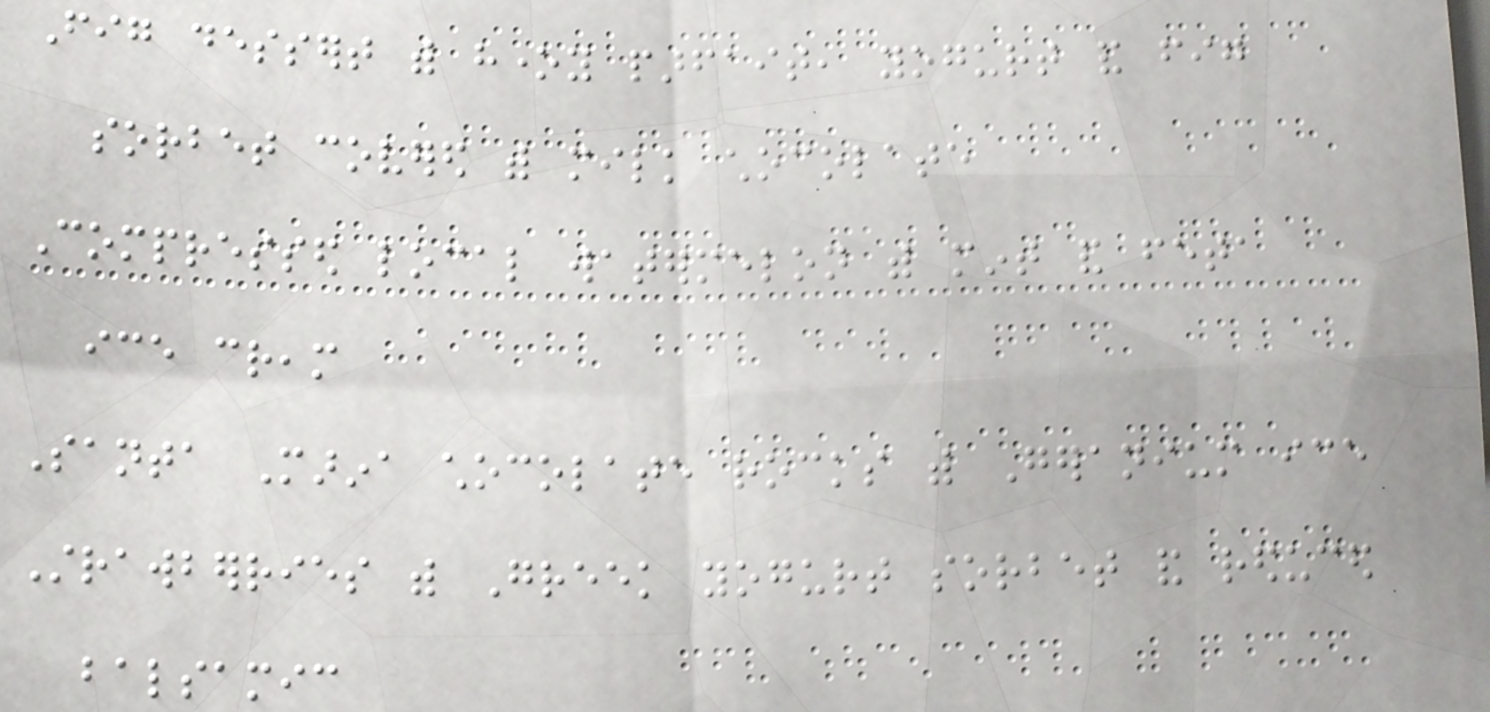Fig dessert with honey parfait, yogurt and fig
sorbet covered with milk chocolate
Compressed local watermelon with mint and feta
ice cream
Santa Marina chocolate rocks with Geranium ice
Strawberries with Greek yogurt sorbet and reduced
balsamic
